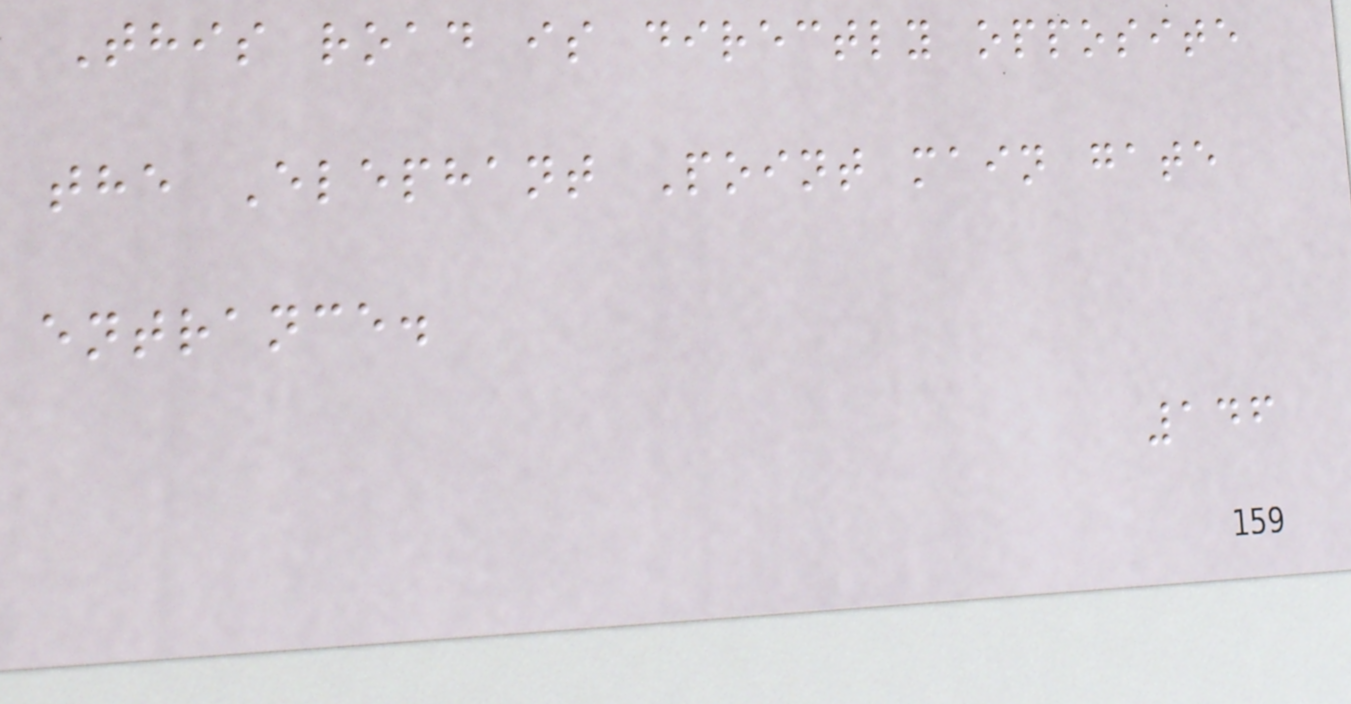This road is directly opposite
the Elephant Point main gate
entrance.
146
